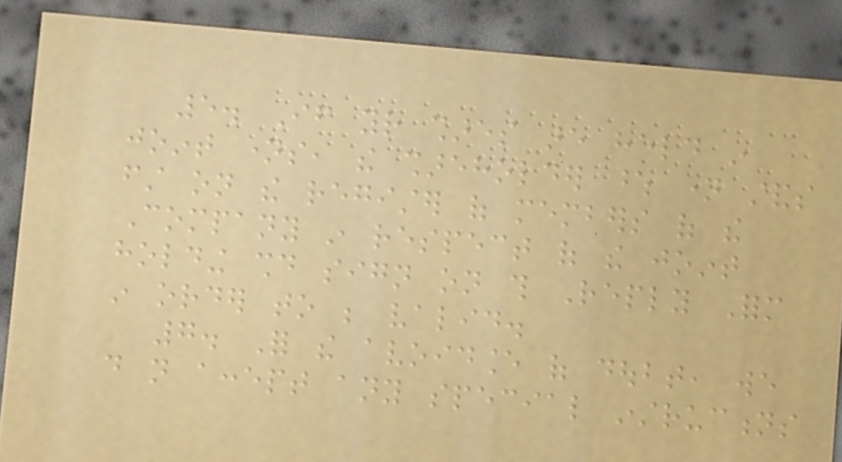5. If your shares are held in
joint names, the shareholder whose name stands
first on the register of members of the
Company in respect of the joint
holding should sign on this Reply Form
in order to be valid.
7. For the avoidance of doubt, we
do not accept any special instructions
